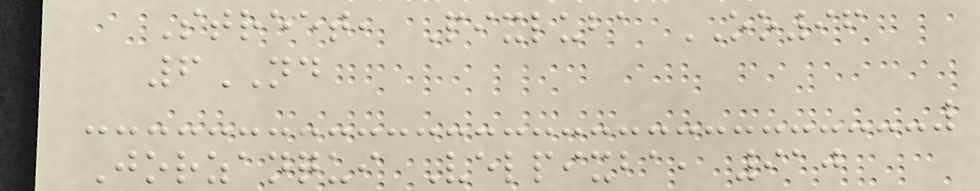Street, Pixluba OO96
6ND
Jorzanqui Velpixba, 910
